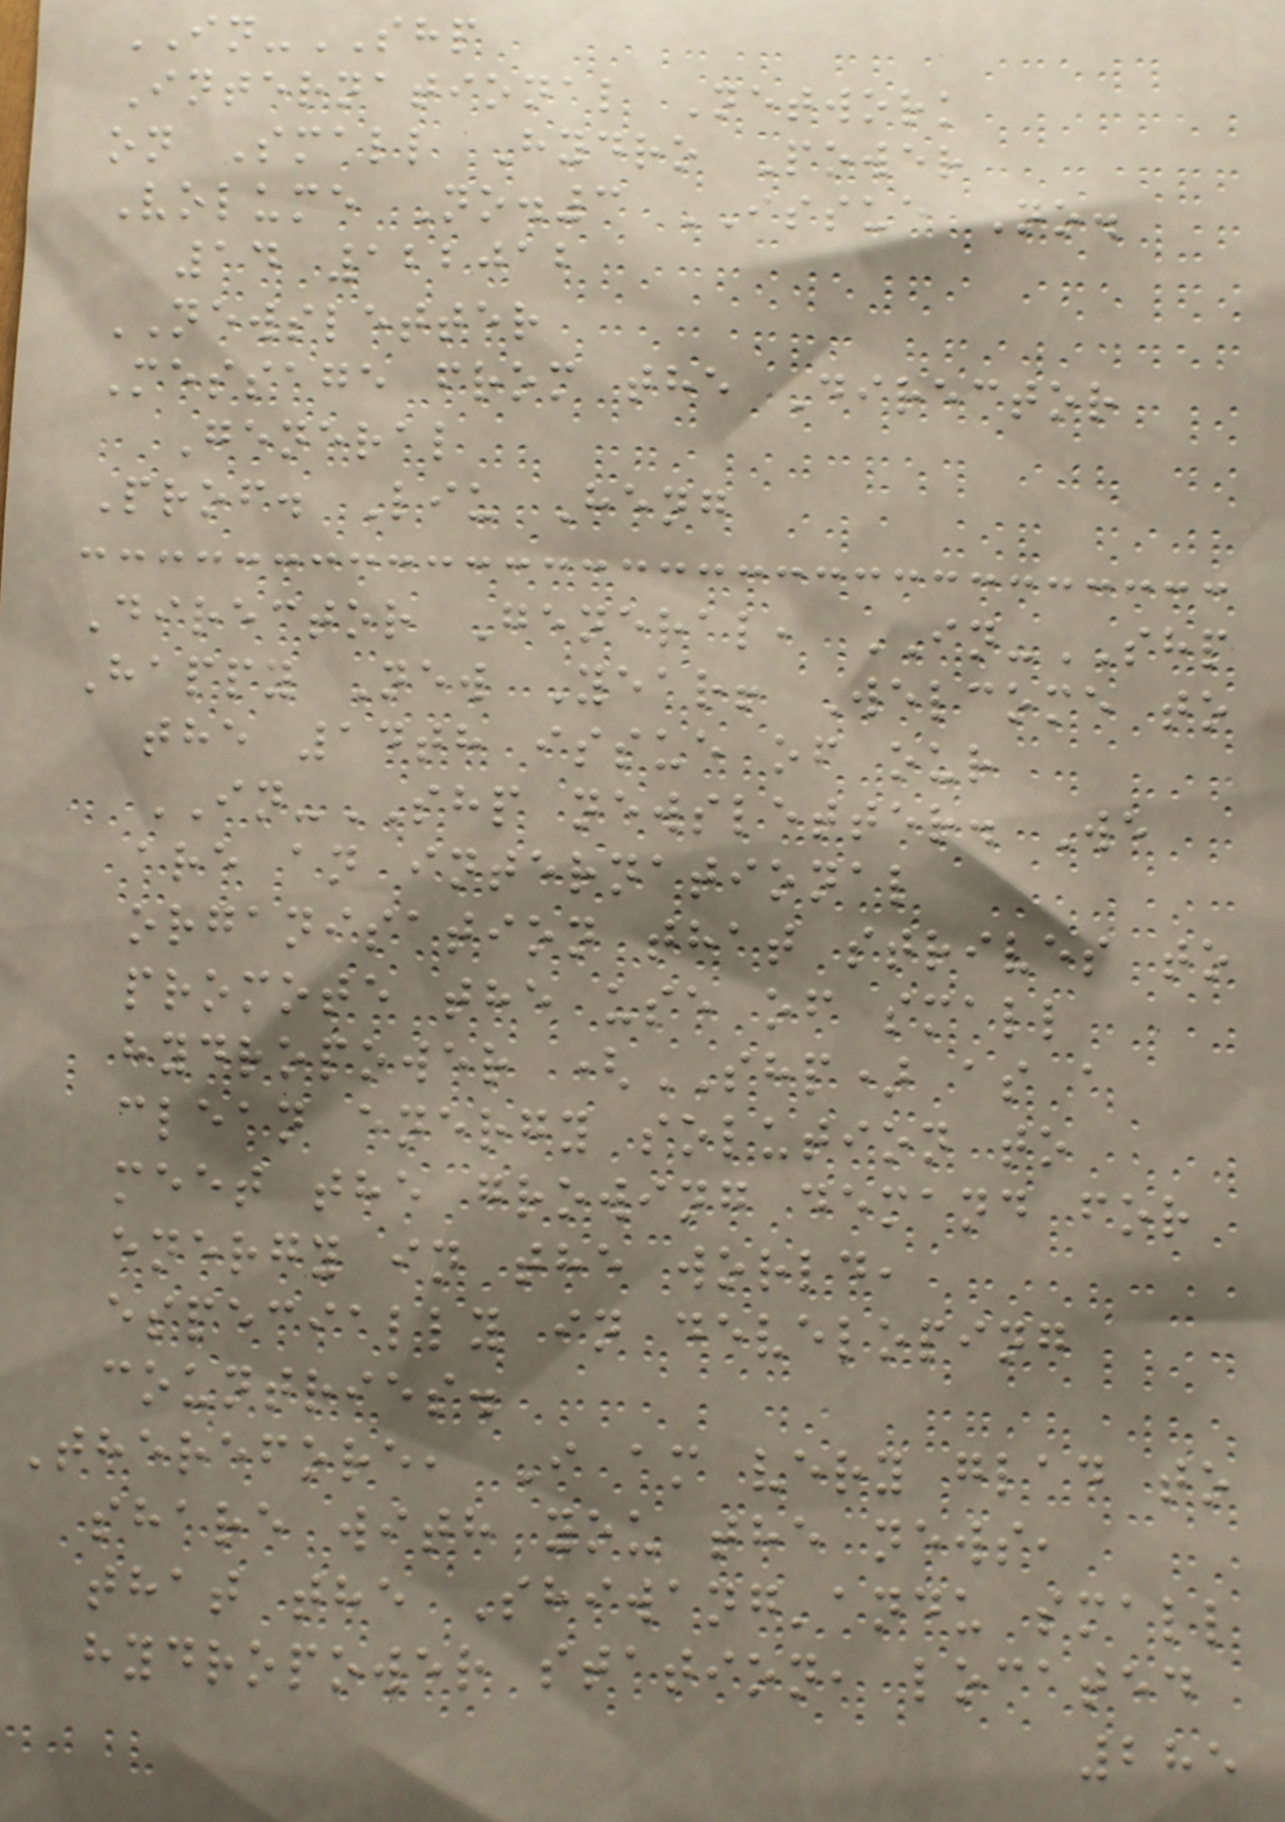IN-SHP
International Network
on Small Hydro Power
Volume No.3 ISSUE No.
14 122012
NEWSLETTER
Message from the Director
General
Prof. Liu Heng
Director General, IN-SHP
Happy New Year! Welcome to
the 14th issue of our
IN-SHP newsletter. We
are an international
organisation that strives to
promote the use of small
hydropower (SHP) as a
clean energy solution to
meet the growing demand for
energy in the world,
especially in developing
countries.
Therefore, I am very glad to
share with you the news,
that the Shiwang'andu small
hydropower station, located
285
